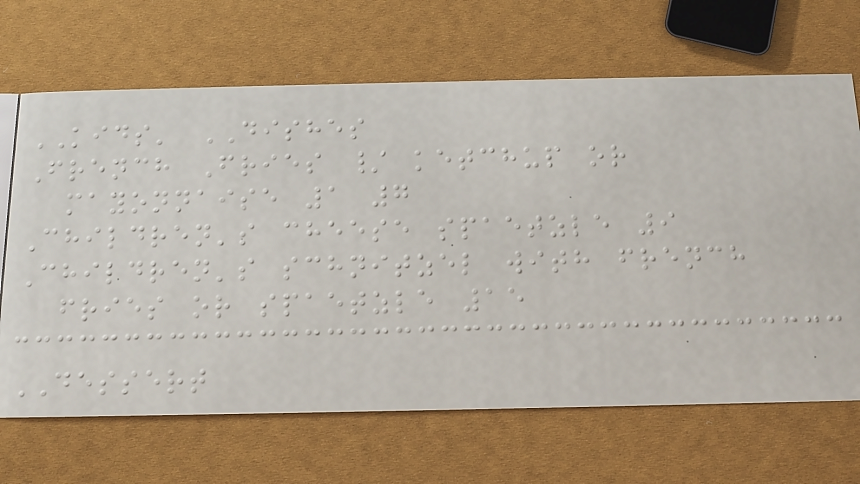KIDS' DISHES
French Fries / ketchup or
mayonnaise 1 7
Children's cheese spaetzle 9
Children's schnitzel with french
fries or spaetzle 15
DESSERT
